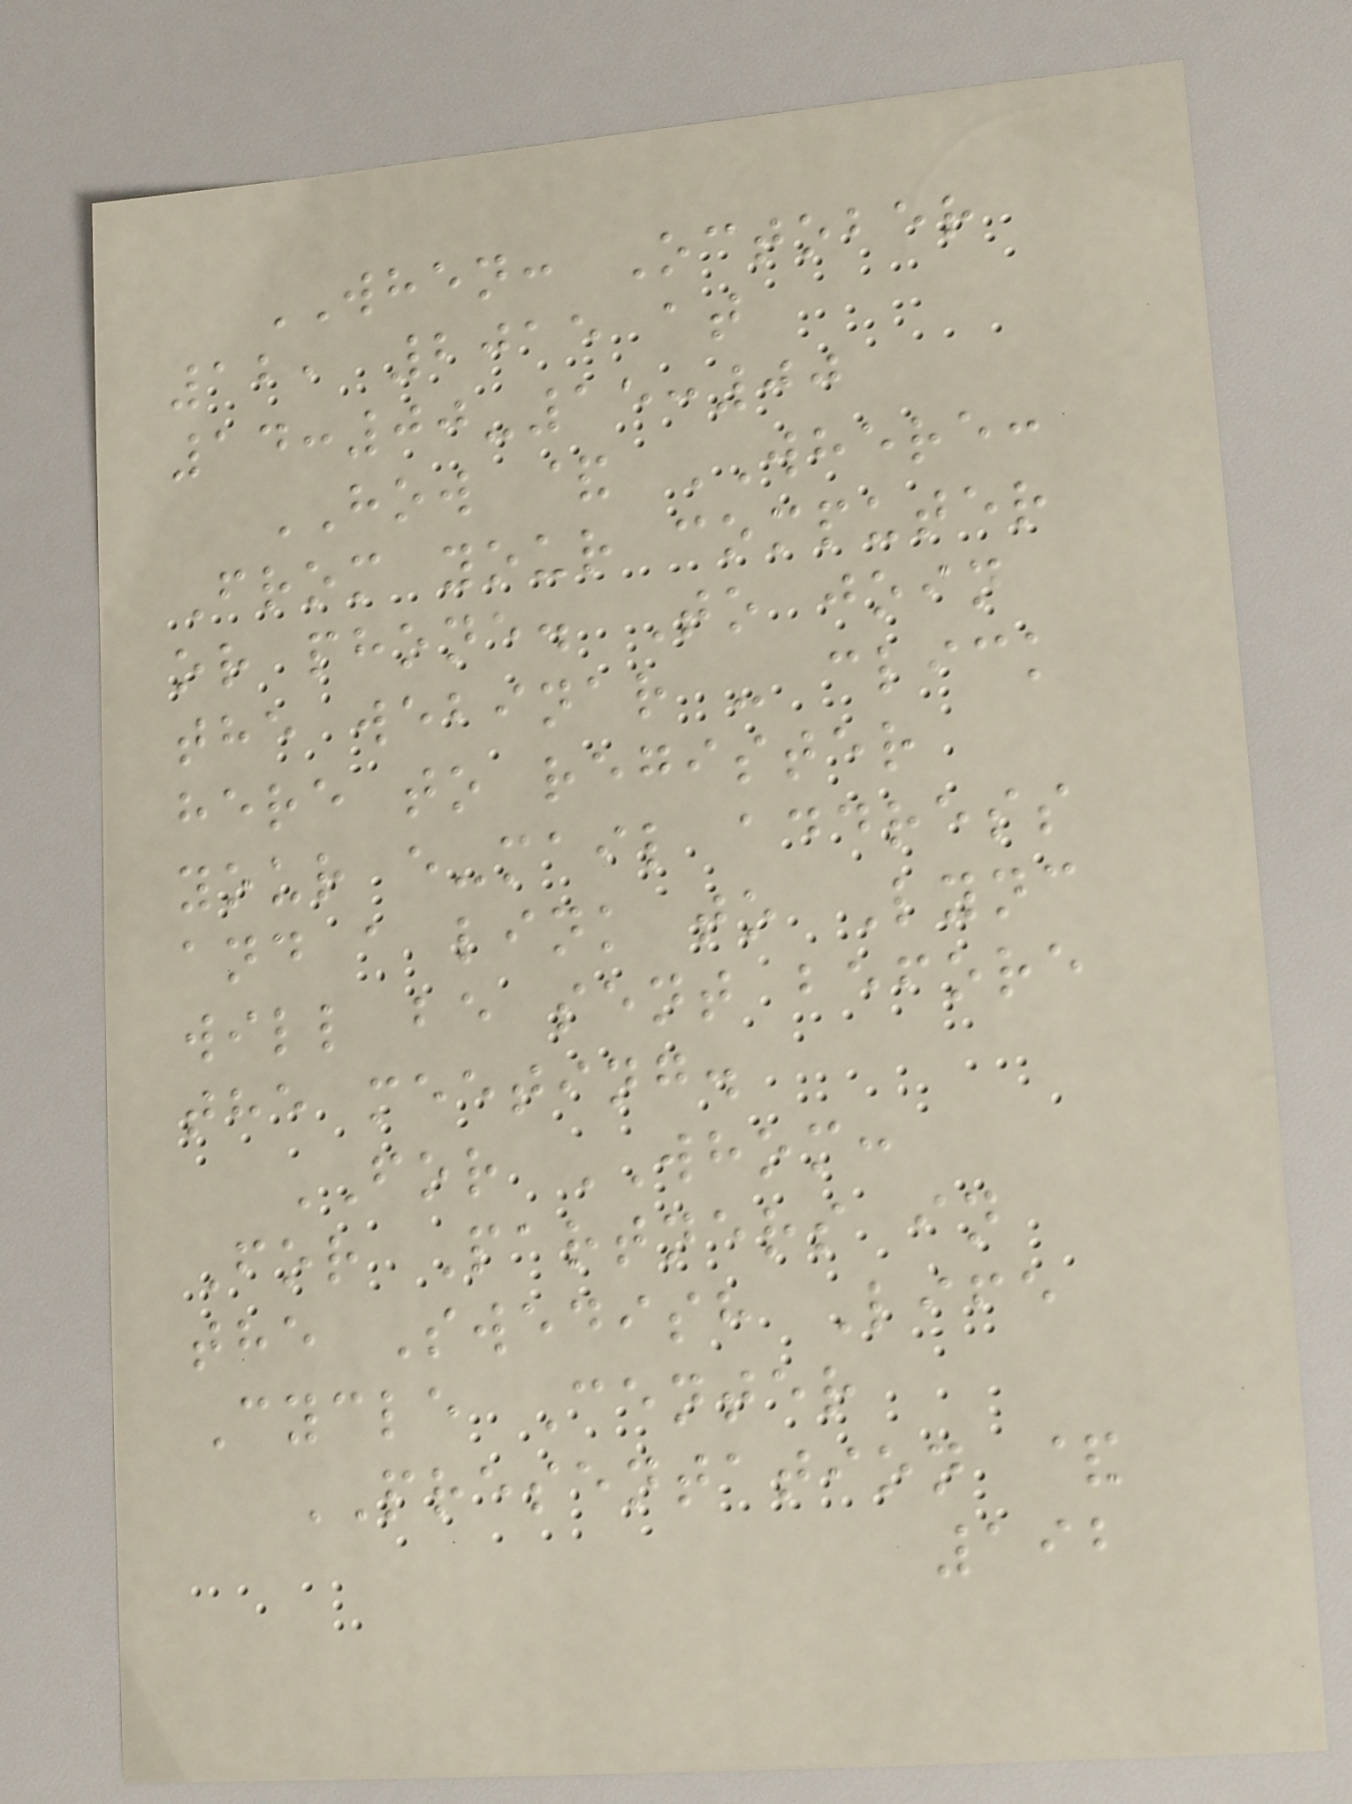WHEN: October
12, 2015 at
14:00-15:00
HOW & WHERE:
From your computer
or phone. To join
the webinar - click
here to register
your e-mail address
and a link to Lync
will be sent before
the meeting.
FOR WHOM:
For Partners in
the Swedish Life
Cycle Center
PRESENTATION &
192
